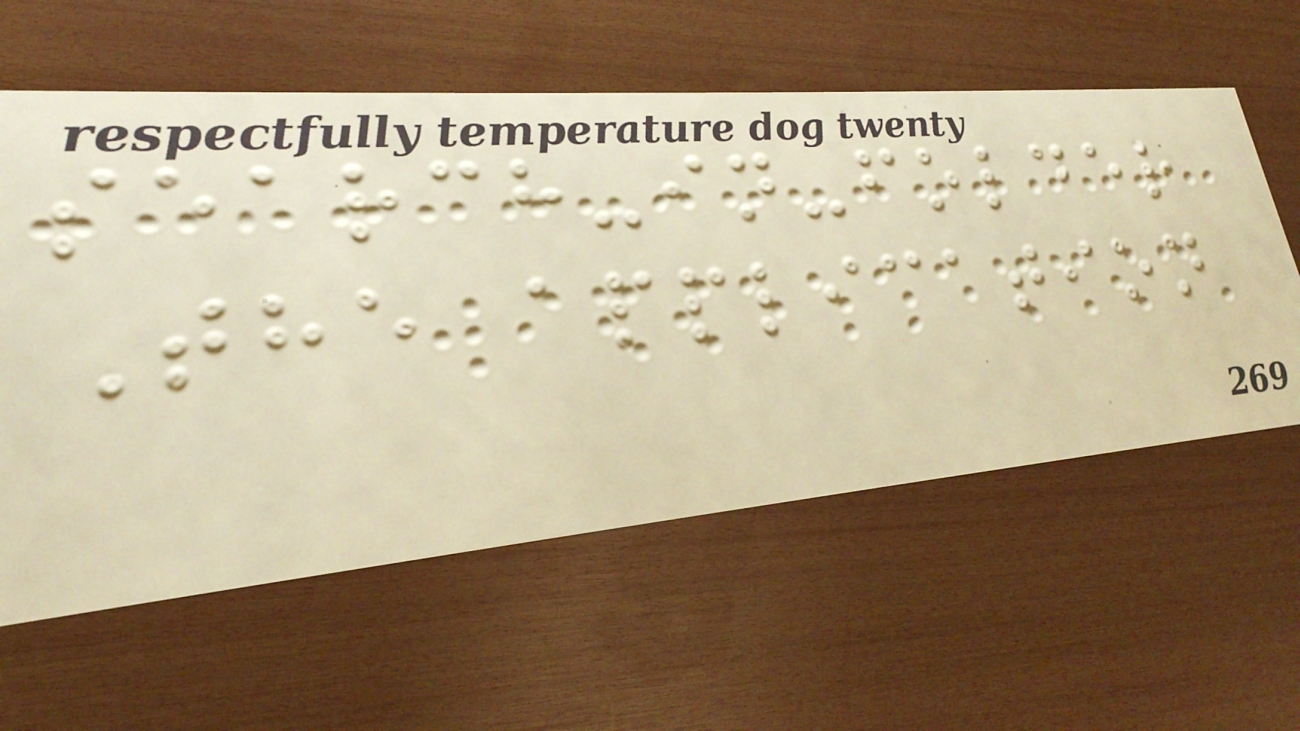search-in-folder
The application
